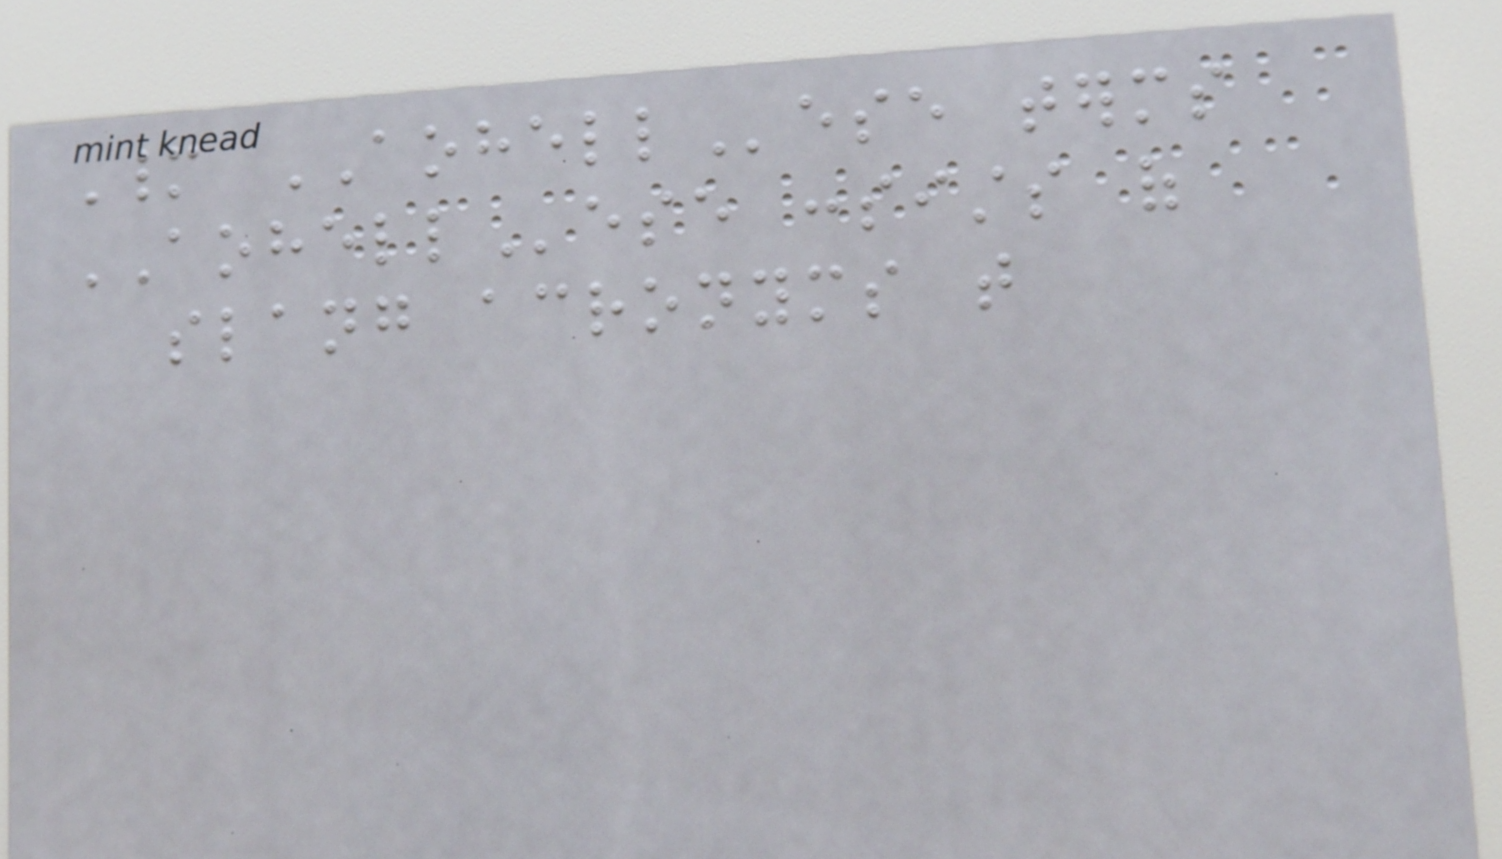Many AOHELLese terms
AOHELLese consists of
slang acronyms that
